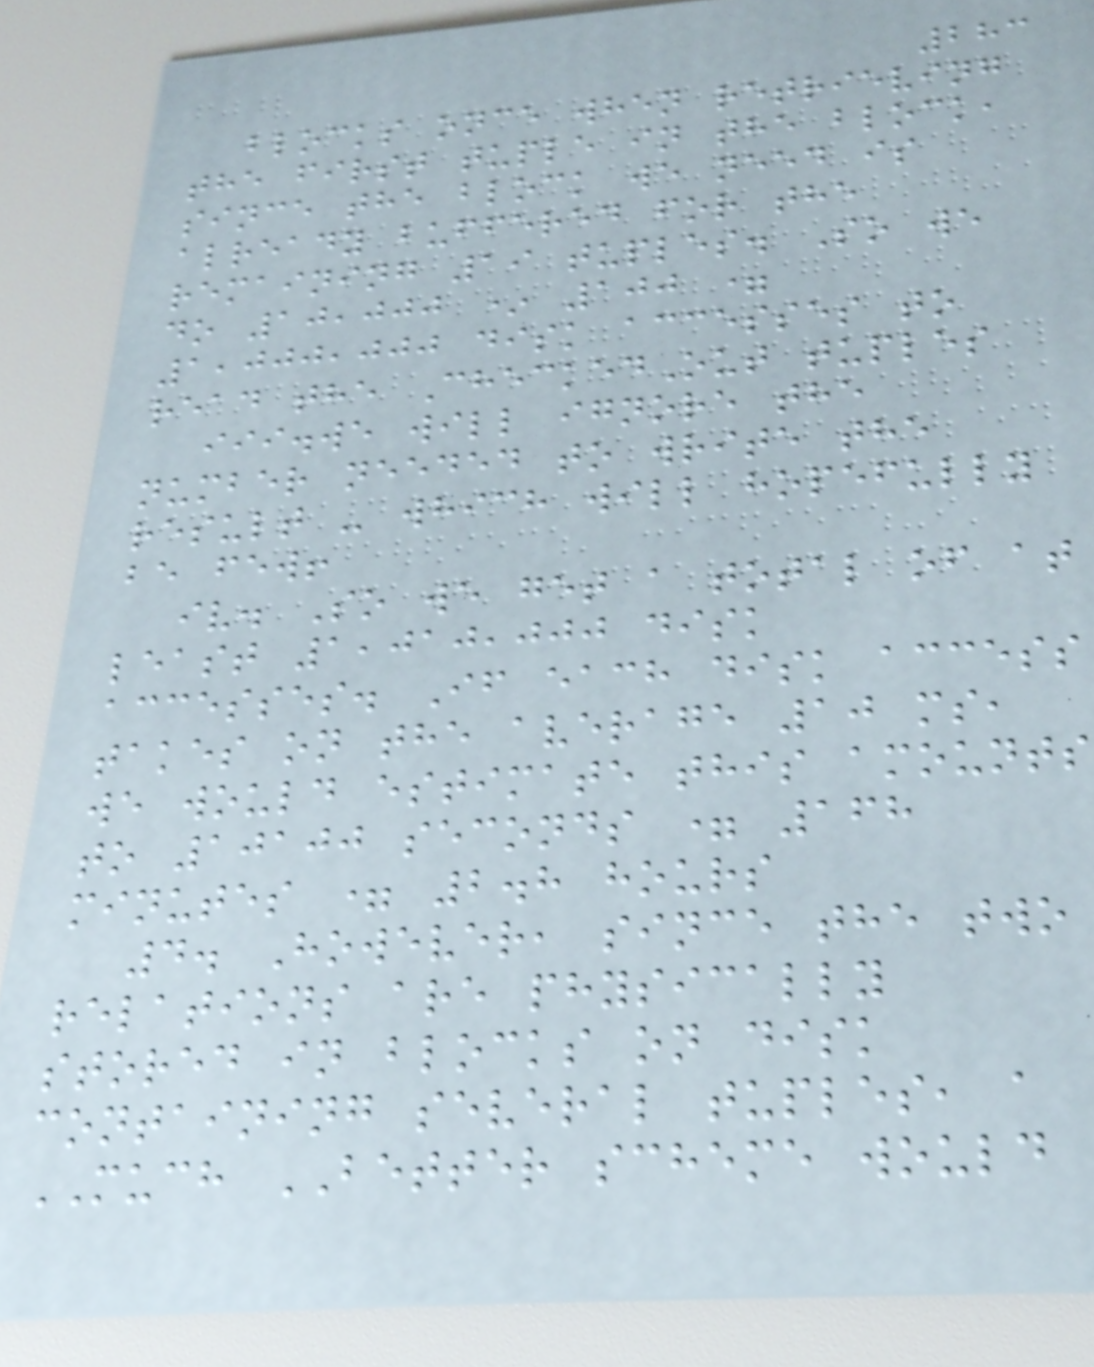283
blocks once when retrieving
the first tuple in the block,
since the block we need is
already buffered for the
remaining 19 tuples. So we
do 10,000 * 100 =
1,000,000 disk accesses to
read the CheckedOut tuples
iii.we will ignore the
number needed to write the
result - which will hopefully
be few!
iv. So we get a total of at
least 1,010,000 disk
accesses. If each disk access
takes on the average 10 ms,
we would estimate this amounts
to 10100 seconds = 168
minutes = 2.8 hours
4. However, since the two
relations are physically
stored in blocks on disk
containing several tuples, a
MUCH BETTER scheme would
